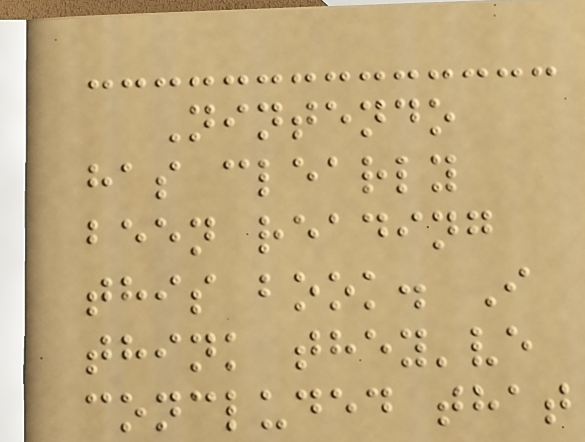Nintendo
has clearly
been reading
this book. I
think they've
concluded that
